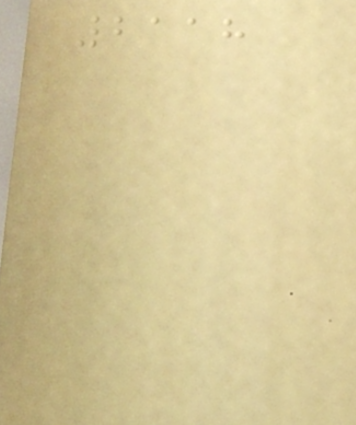2118
